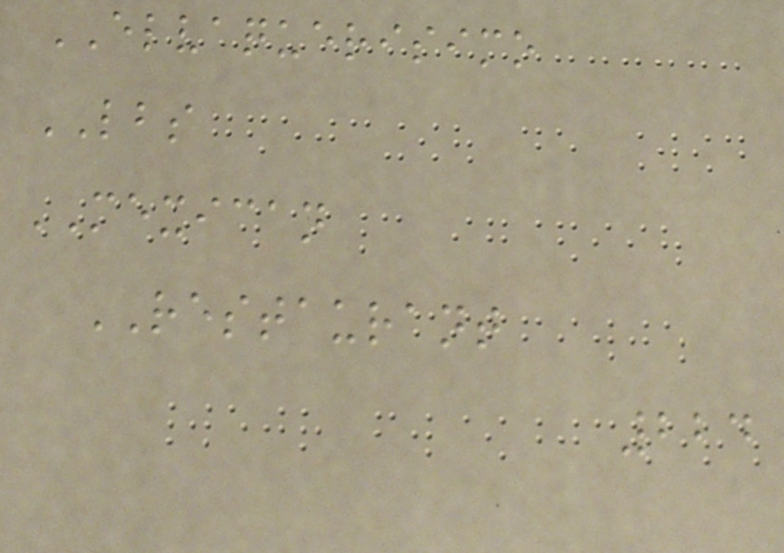ELVAQUERISIMO
LBS
MEXICAN
RESTAURANT
224
